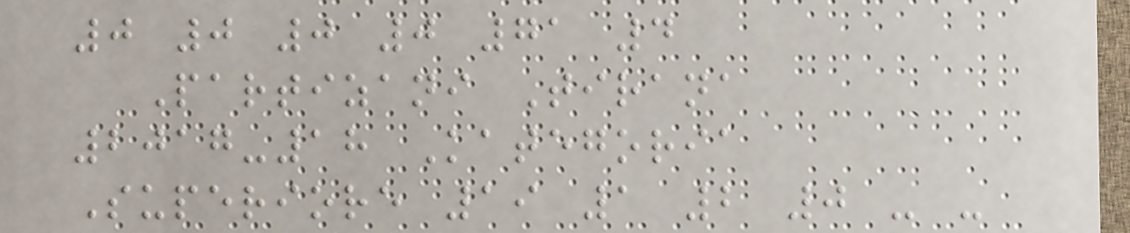0 0 0 0 71 4
Partizani Tirana
2017-18 Kategoria
Superiore 19 1 2 0 - -
